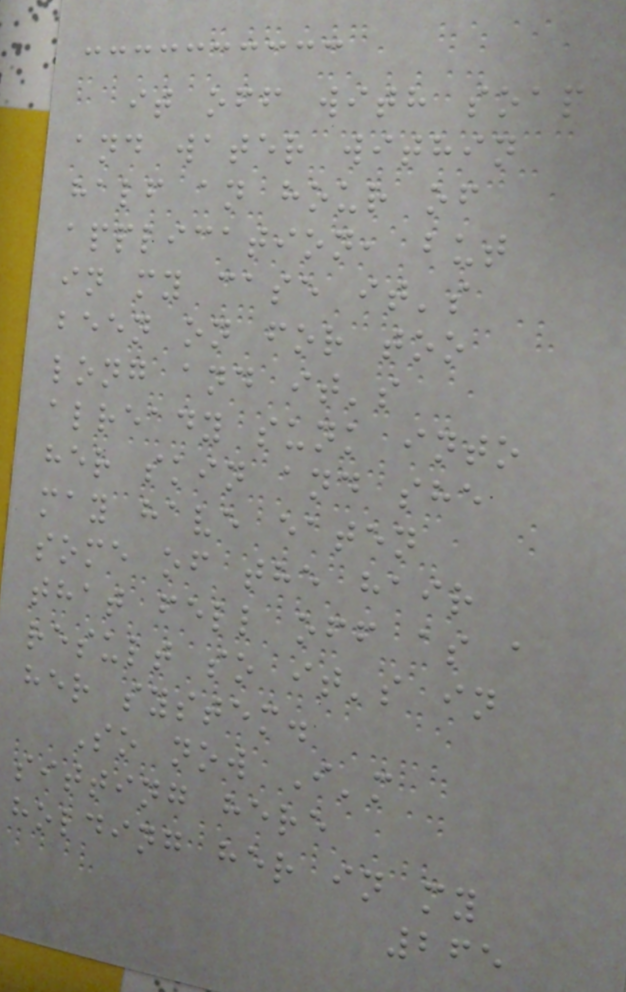it off with soap
and water within
half an hour of
application, but
in my case it's
been on for too
long and it's
already sunk into
her skin and she
may have eaten
some of the hair
that fell off as a
result so it's in
her system.
So now I'm
sitting here
holding her in my
265
